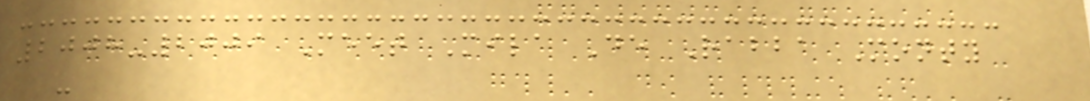2008-2009 Meet Mila De Rabba Monty
-
